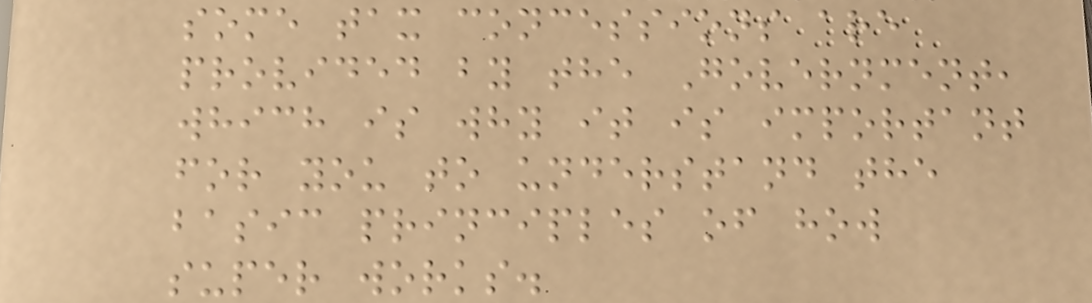some tax concessions are
provided by the Government,
which is why it is important
for you to understand the
basic principles of how
super works.
